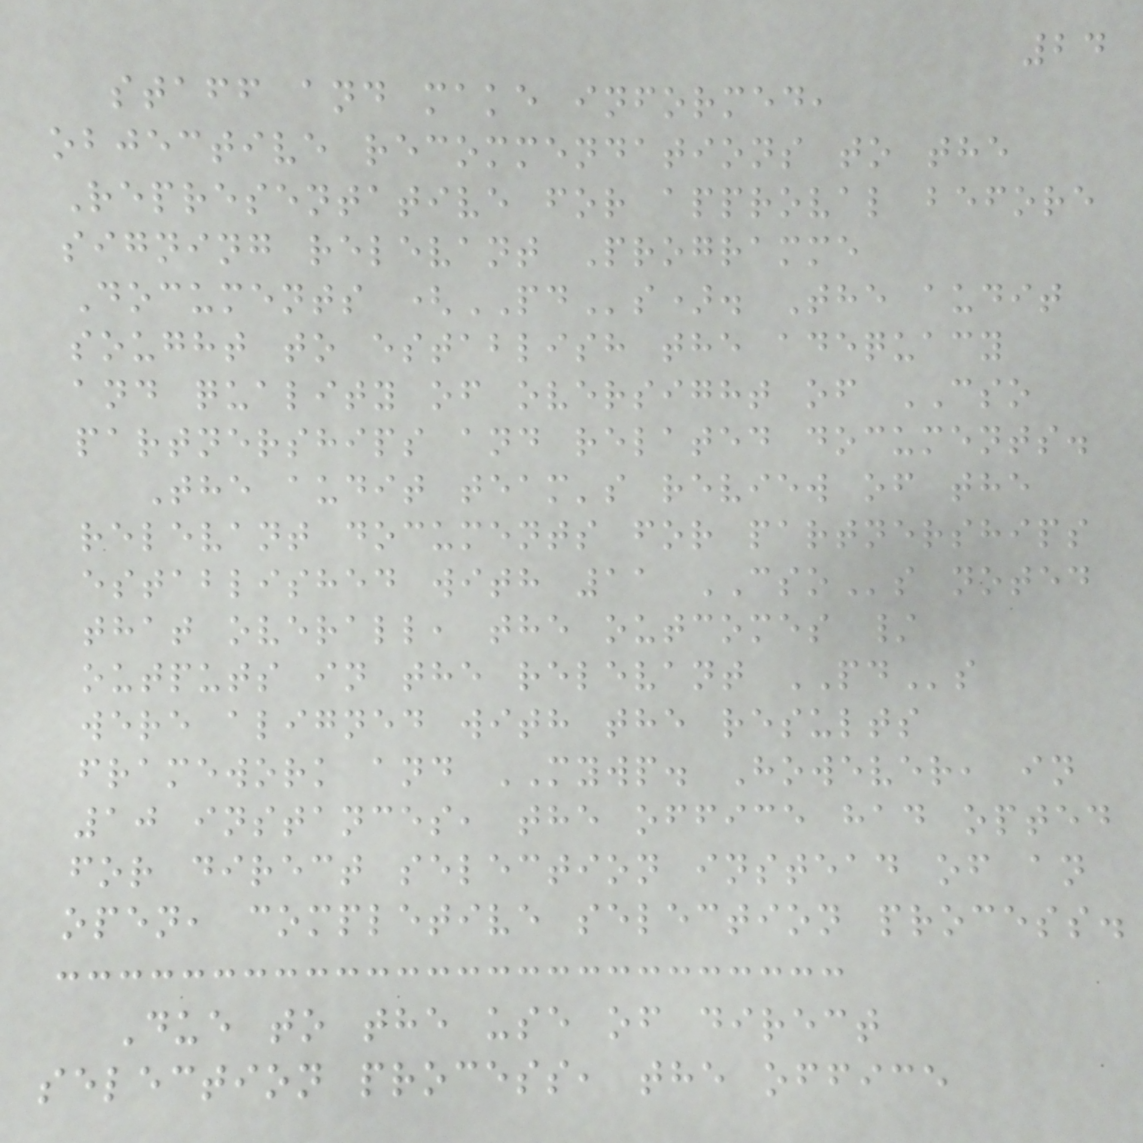24
staff and make informed,
objective recommendations to the
Representative for approval before
signing relevant Programme
Documents (PDs). The audit
sought to establish the adequacy
and quality of oversight of CSO
partnerships and related documents.
The audit team's review of the
relevant documents for partnerships
established with 11 CSOs noted
that overall, the outcomes /
outputs in the relevant PDs
were aligned with the results
framework and MYWP. However, in
10 instances, the office had opted
for direct selection instead of an
open, completive selection process.
Due to the use of direct
selection process, the office
